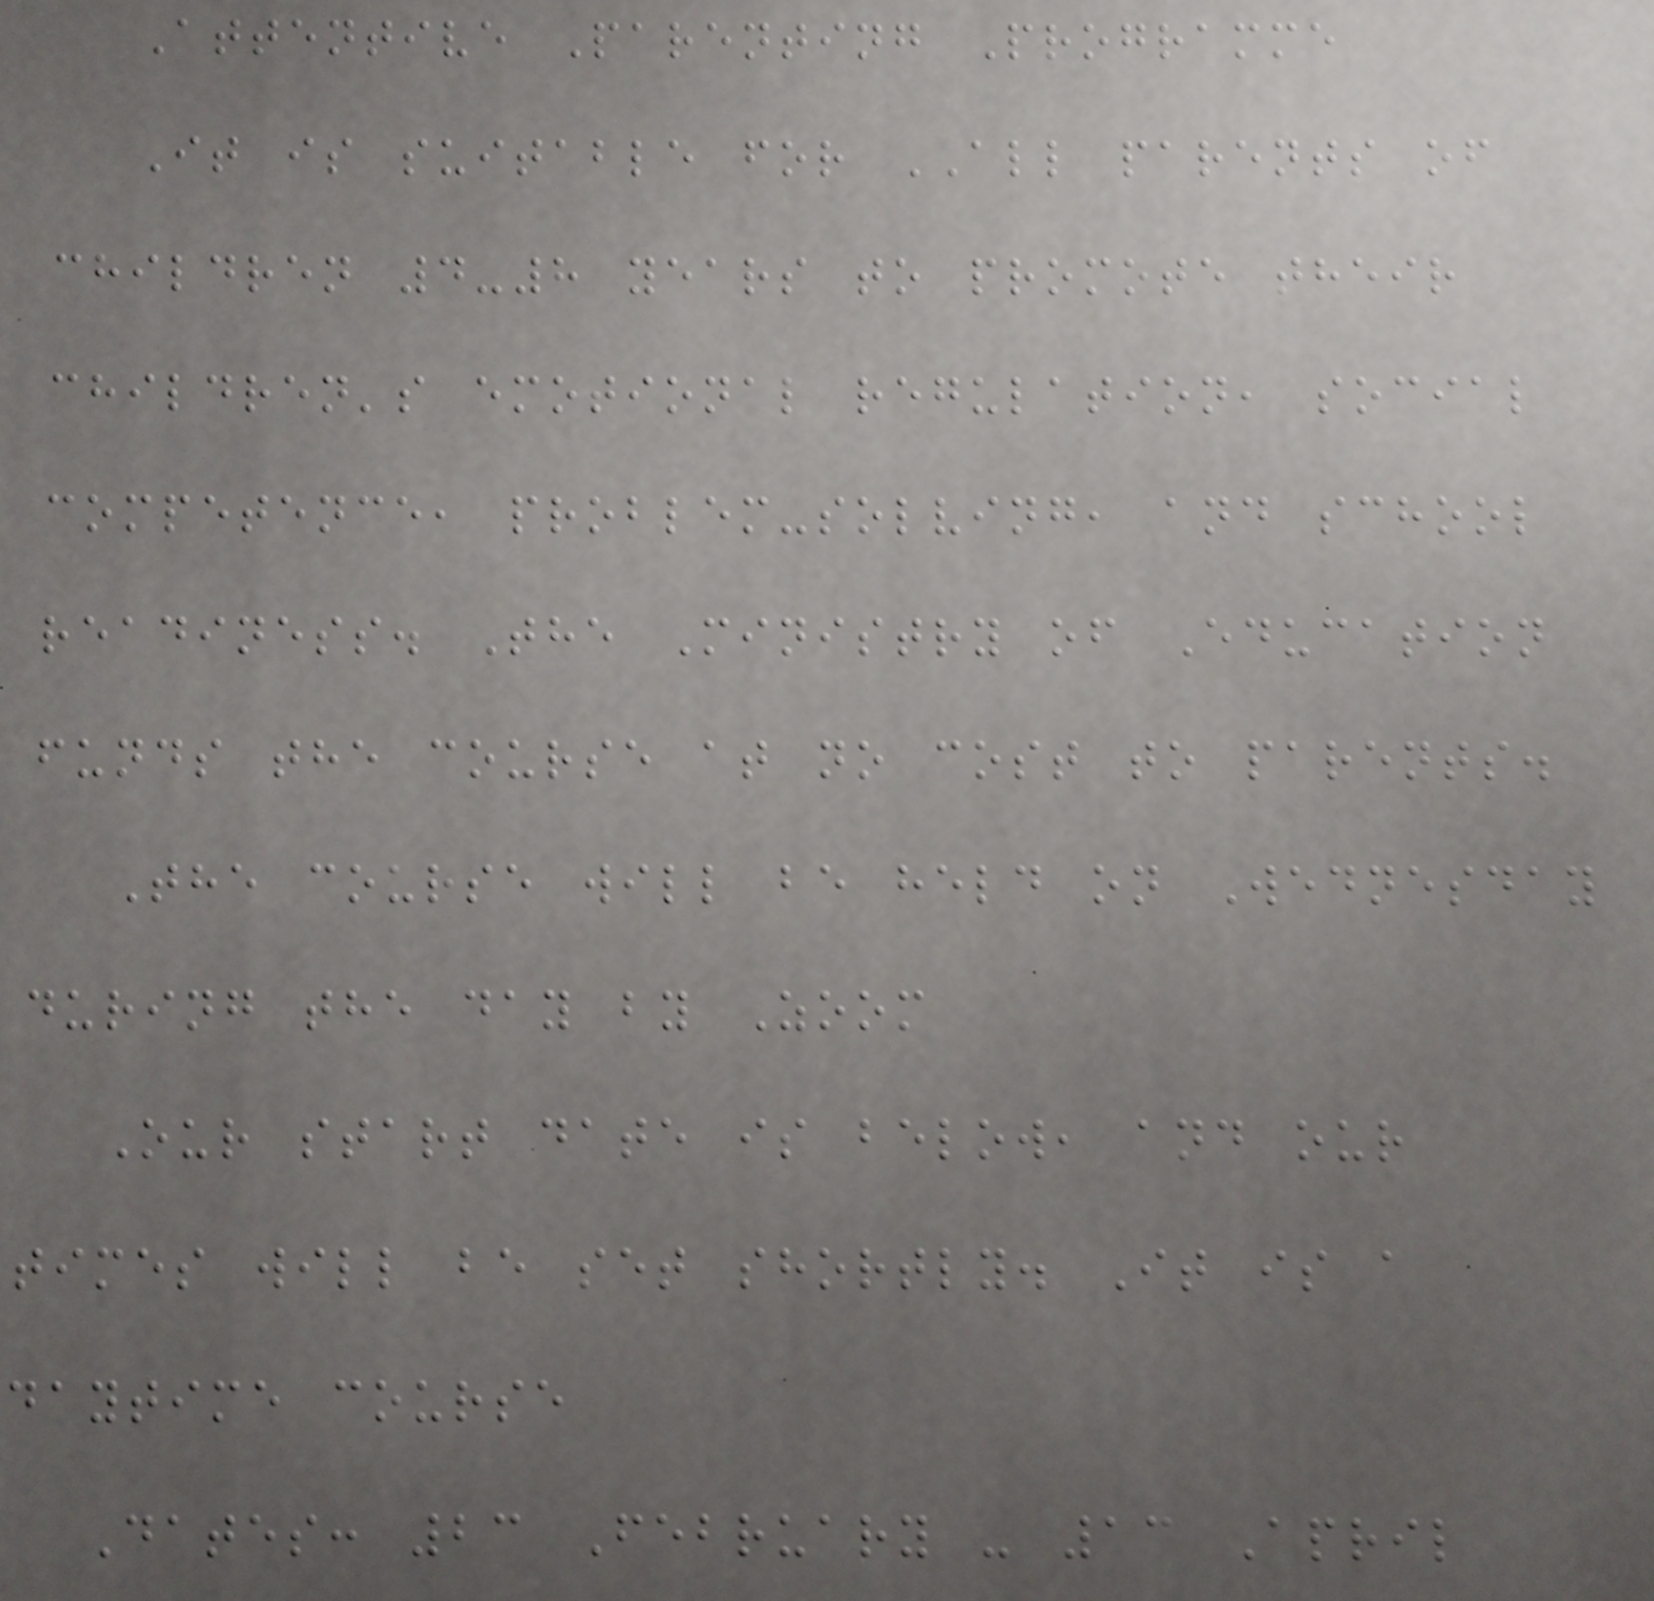Attentive Parenting Programme
It is suitable for ALL parents of
children 4-8 years to promote their
children's emotional regulation, social
competence, problem-solving, and school
readiness. The Ministry of Education
funds the course at no cost to parents.
The course will be held on Wednesday
during the day by Zoom
Our start date is below, and our
times will be set shortly. It is a
daytime course
Dates: 23 February - 13 April
